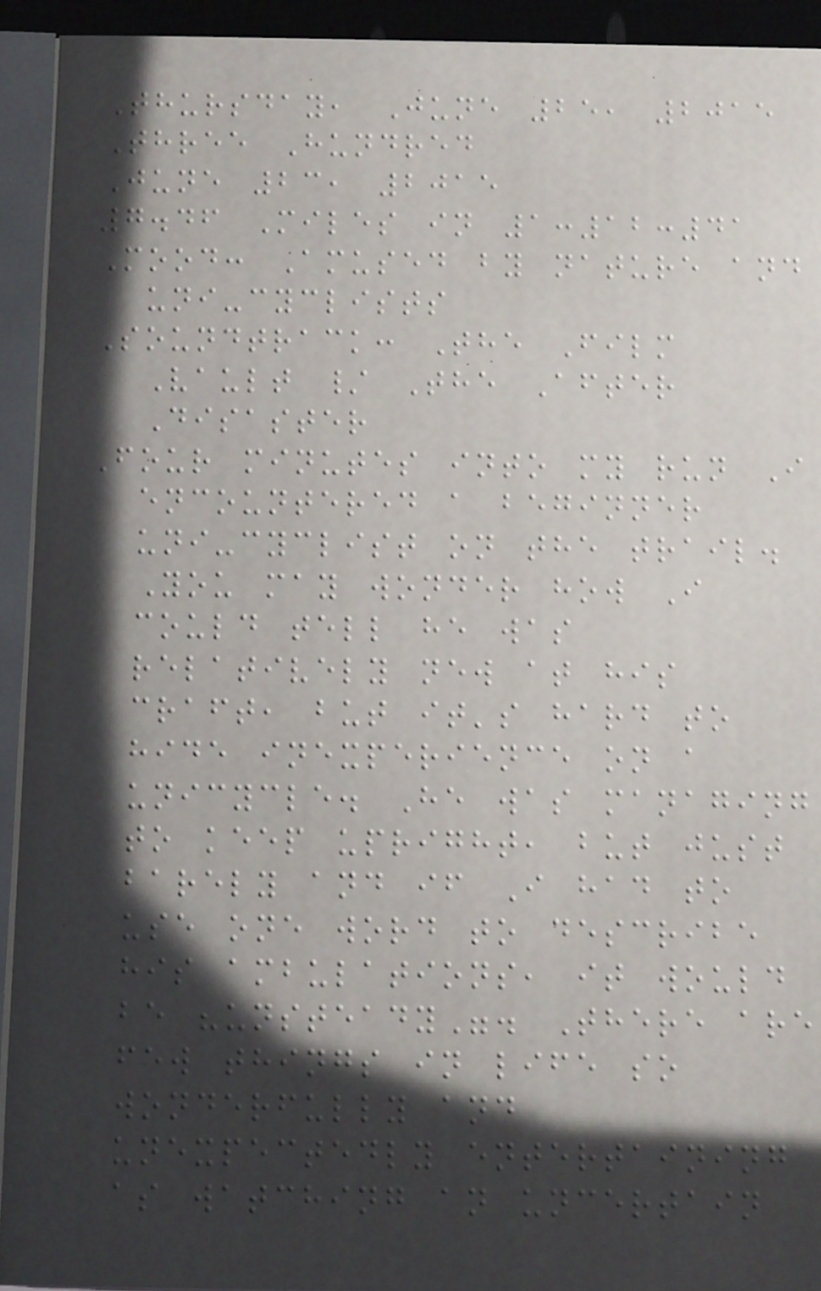Thursday, June 25, 2015
Three Hundred
June 23, 2015
7.46 Miles in 1:12:41
Mood: Amused by nature and
uni-cyclists
Soundtrack: The Film
Vault / The After
Disaster
Four minutes into my run I
encountered a beginner
uni-cyclist on the trail.
You may wonder how I
could tell he was
relatively new at his
craft, but it's hard to
hide inexperience on a
unicycle. He was managing
to keep upright, but just
barely and if I had to
use one word to describe
his ambulations, it would
be "unsteady". There are
few things in life so
wonderfully and
unexpectedly entertaining
as watching an uncertain
